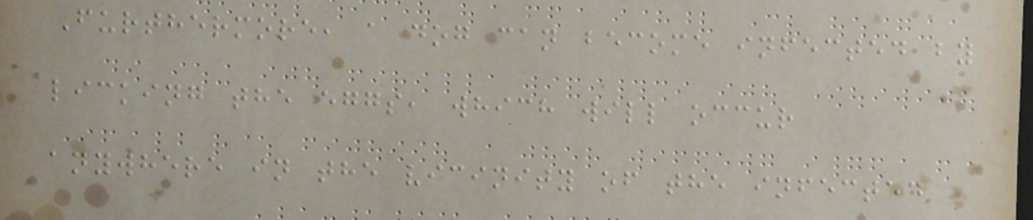Furthermore, a dog can become infected by
licking the eggs, which will occur
anywhere in the vicinity of the infected
